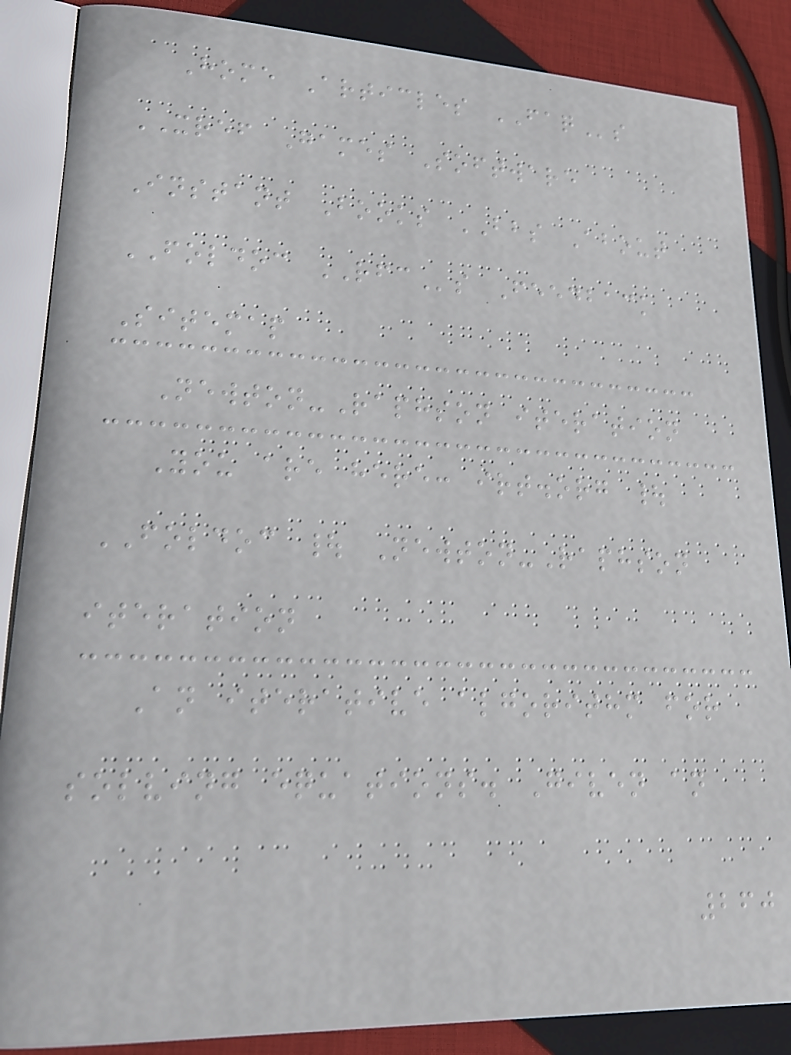Home Articles FAQs
XREF Games Software
Instant Books BBS About
FOLDOC RFCs Feedback
Sitemap
Newton-Raphson iteration
You are here: irt.org |
FOLDOC | Newton-Raphson
iteration
An iterative algorithm for
solving equations. Given an
260
